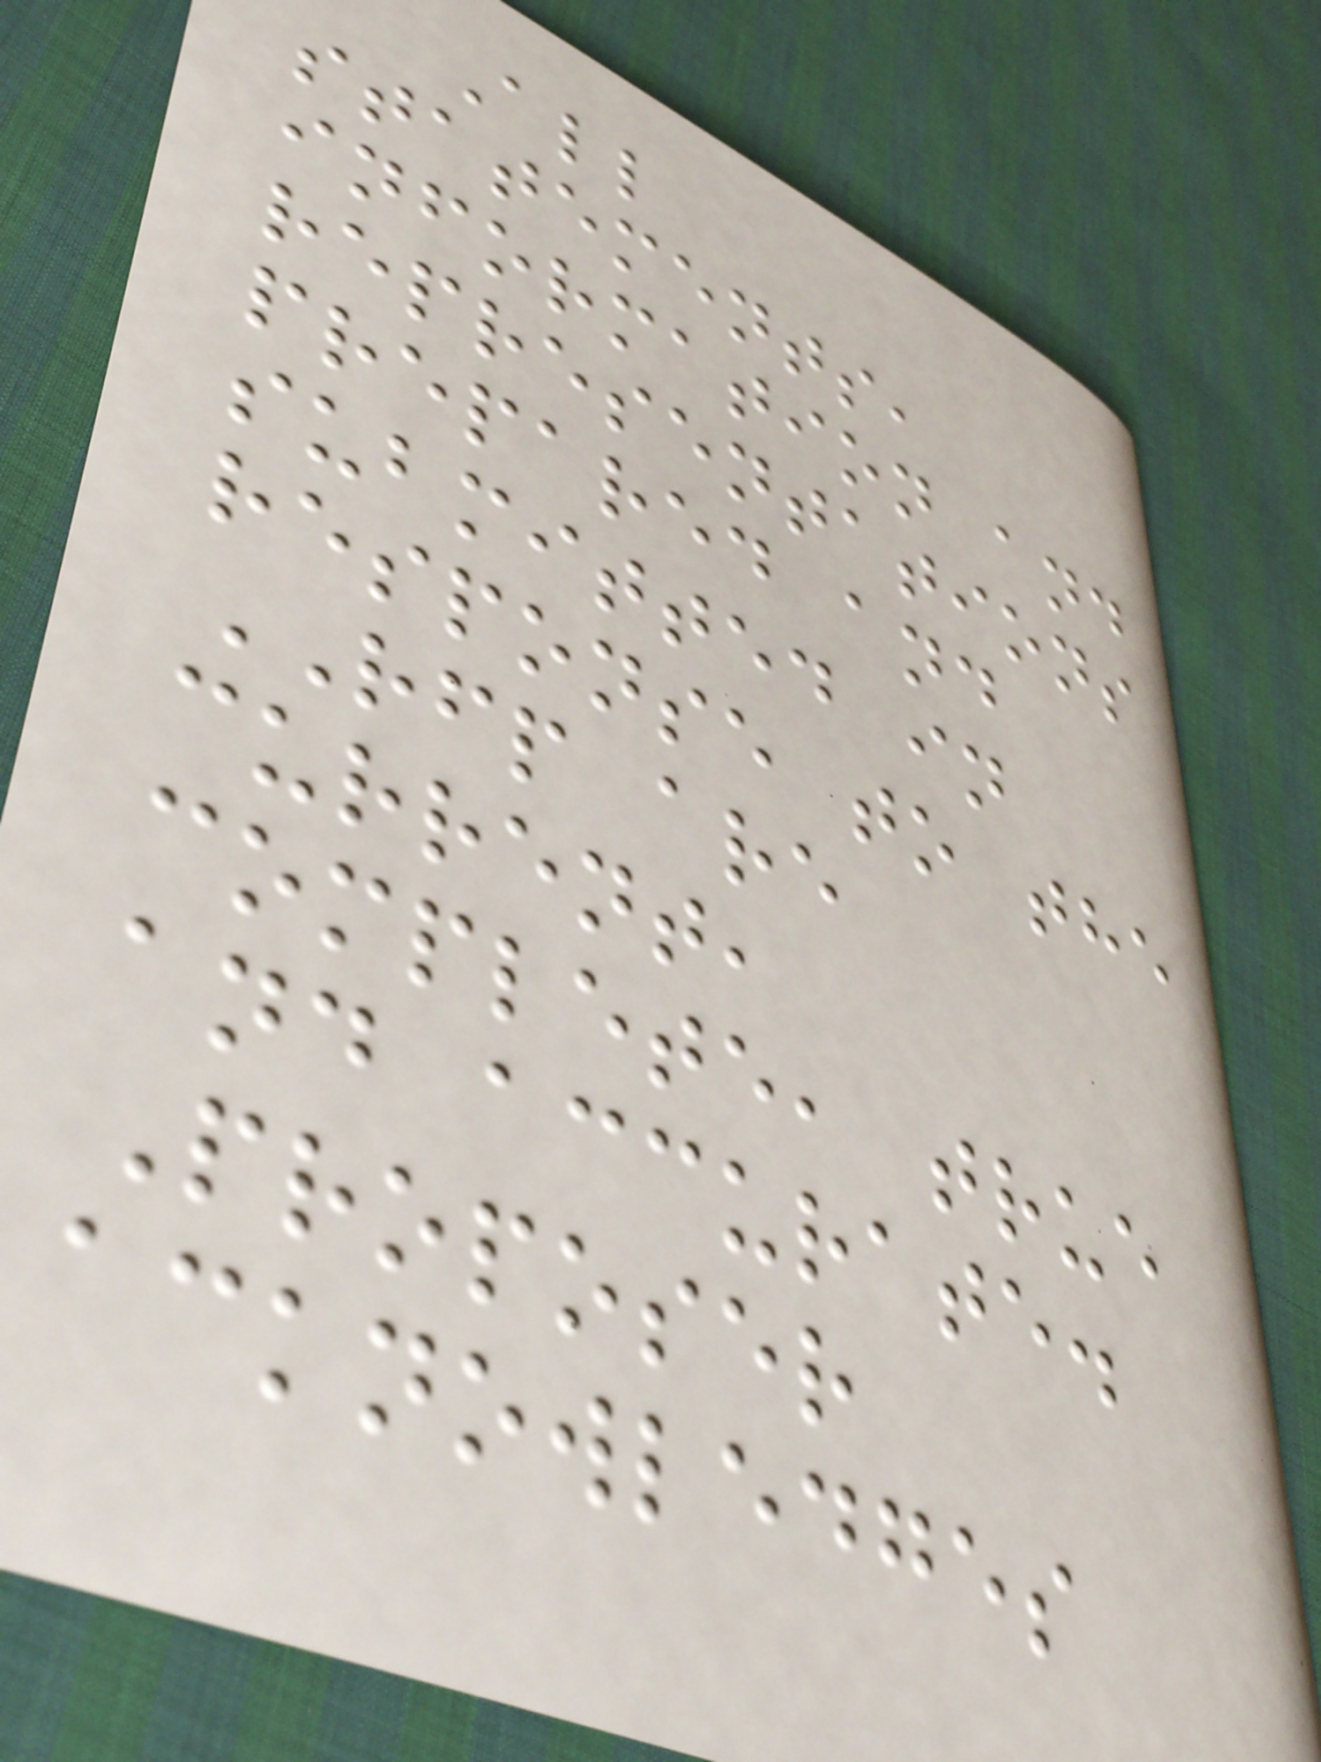All
statements,
information and
representations
prepared and
submitted in
response to the
RFP are
current,
complete, true
and accurate.
Proposer
acknowledges
